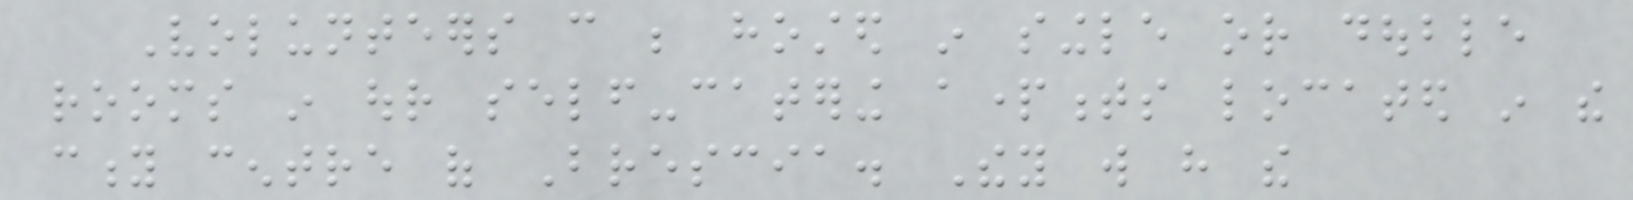Volunteers can be hosted in single or double
rooms in our self-catering apartments located in the
city centre of Brescia. They will have the
